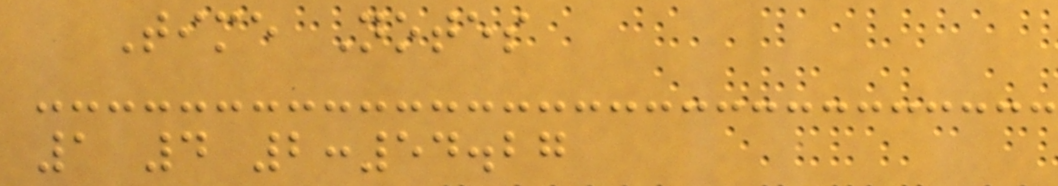Time Notes
1 4 2:54.27
